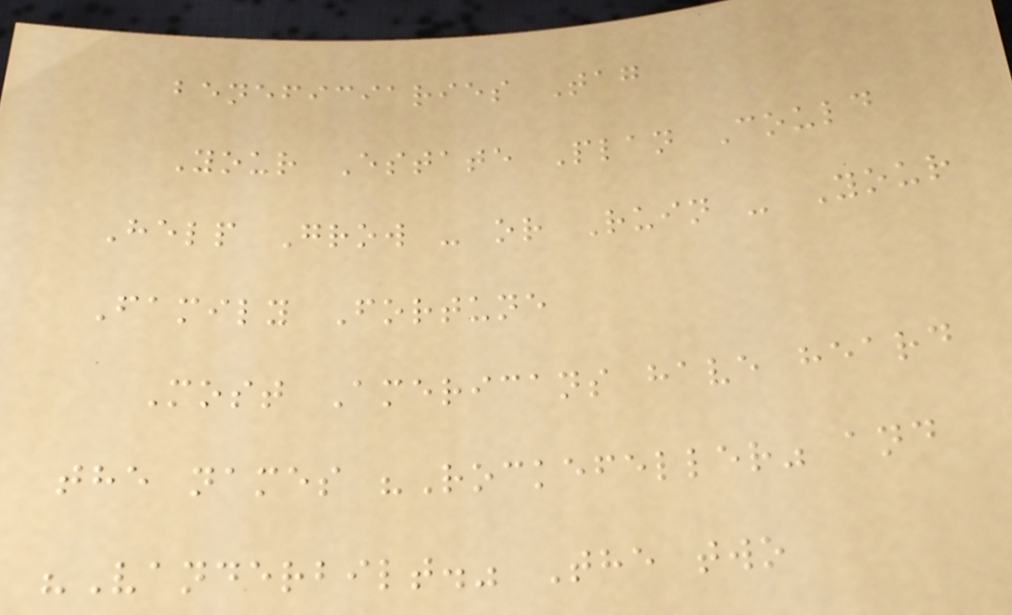beneficiaries Tag
Your Estate Plan Could
Help Grow - or Ruin - Your
Family Fortune
Most Americans have heard
the names "Rockefeller" and
"Vanderbilt." The two
